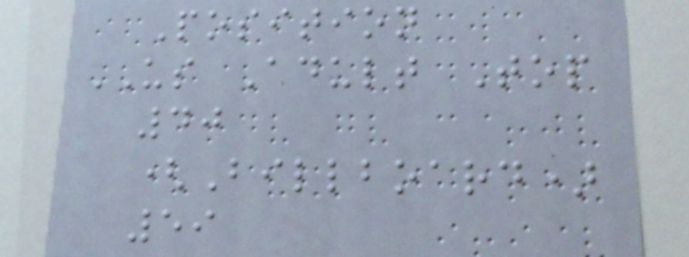Position
US Adult Top
40
(Billboard)
59
